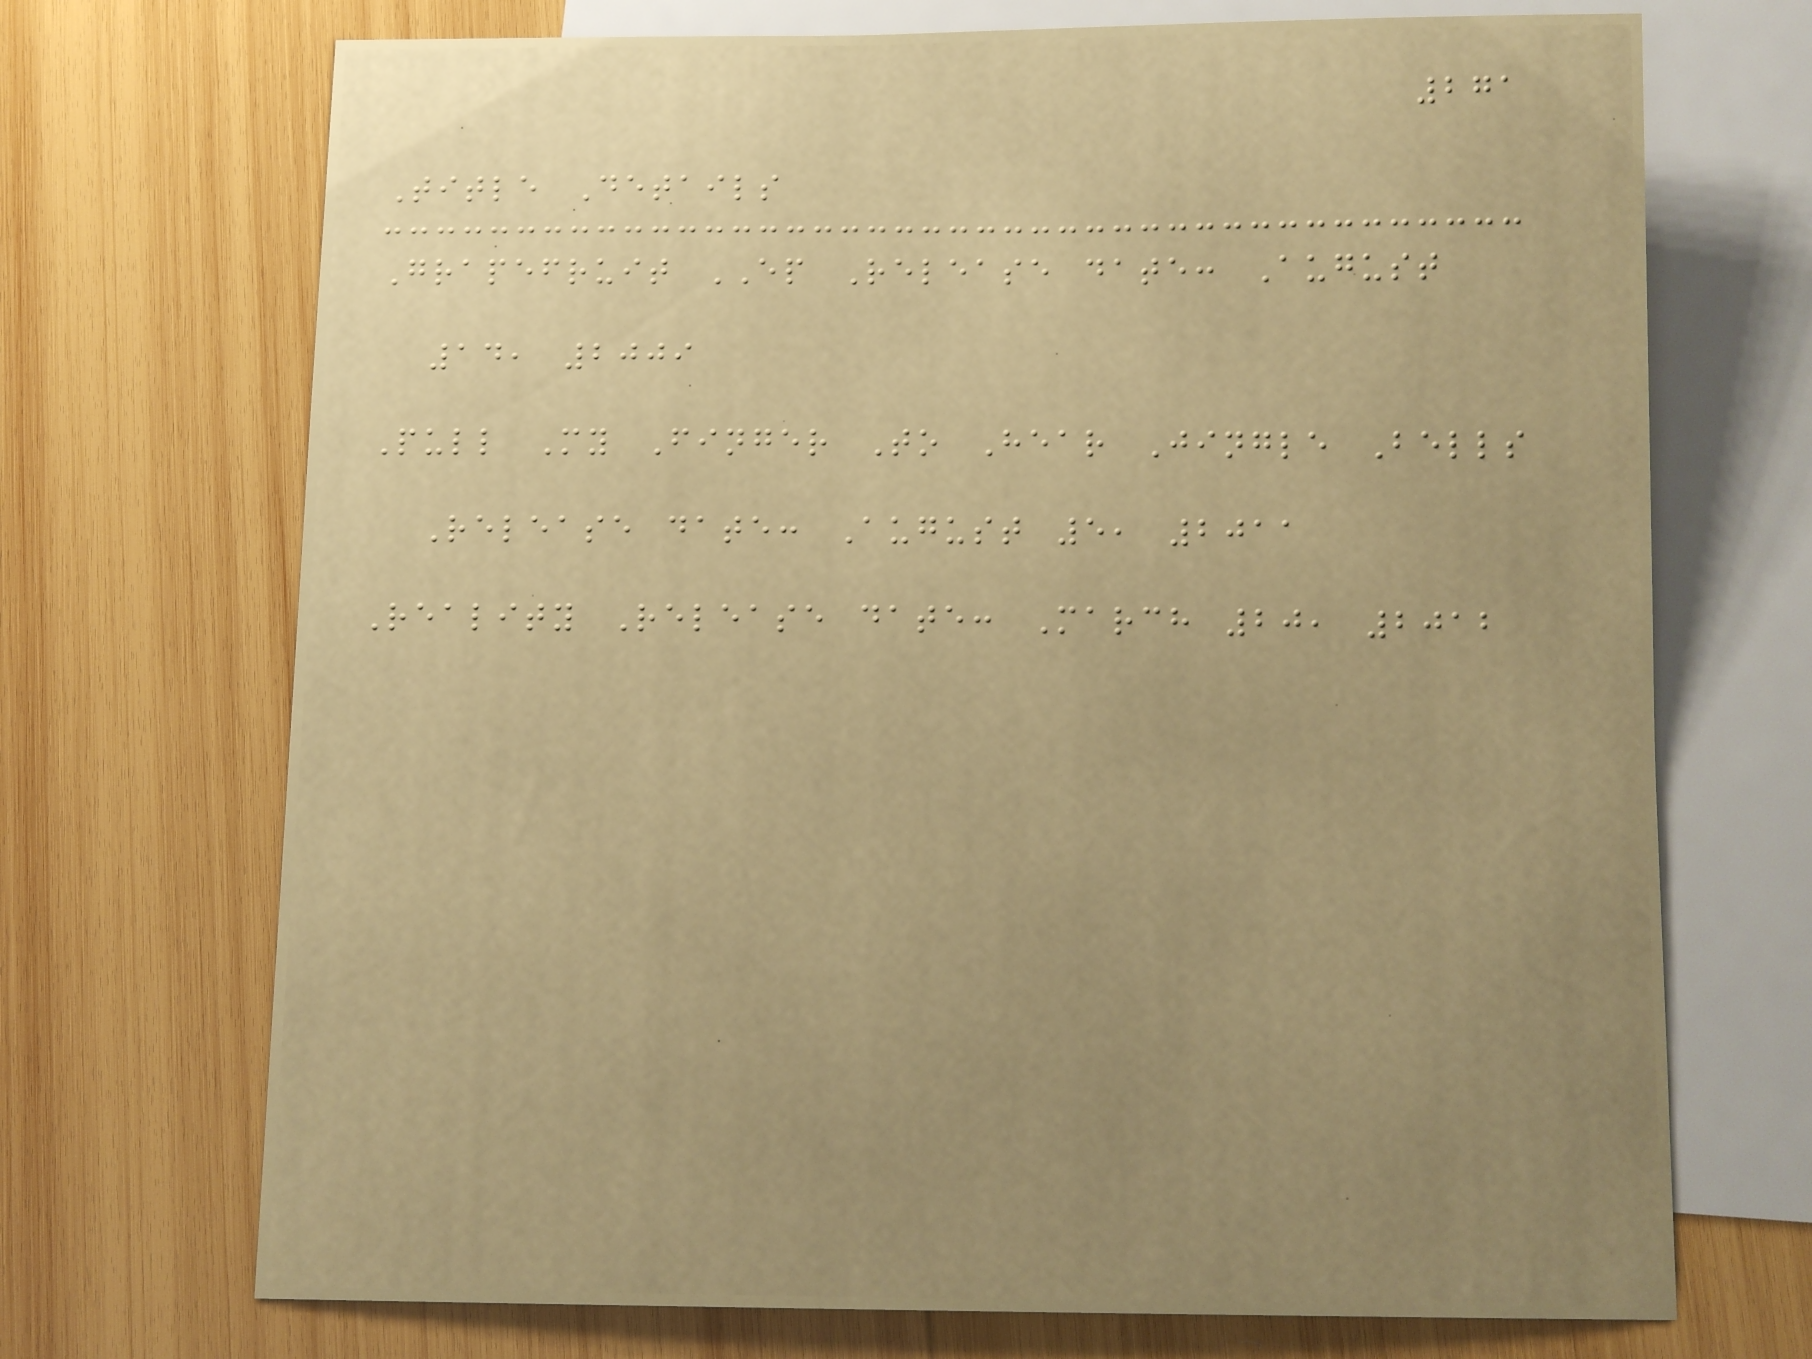271
Title Details
Grapefruit EP Release date: August
14, 2009
Pull My Finger To Hear Jingle Bells
Release date: August 5, 2011
Reality Release date: March 20, 2012
